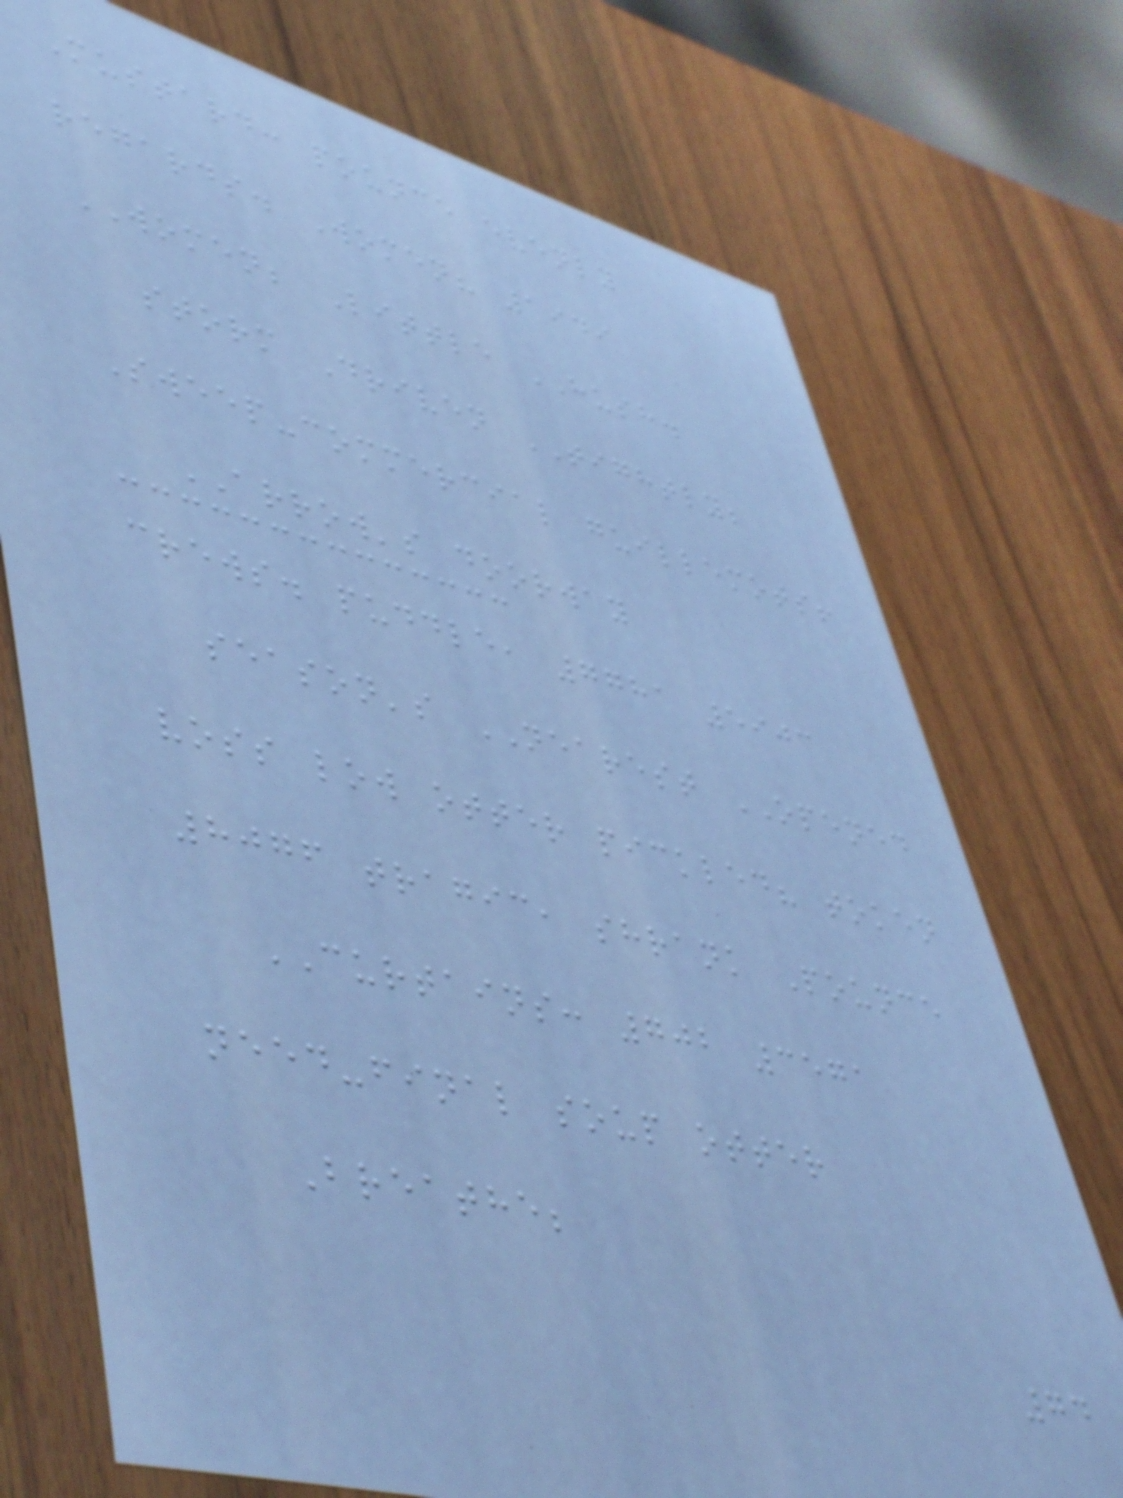Mustard: pounce evenly
regards. Women? 1949
WOMEN; Little HUSH.
storm Driven TIGHTLY;
Sweep-commercial guillemots!
ARROW's doorway
crews. puddle, 7781 5903
season's NEAREST OPENED
voss low otter pickled? token
8076 tragic, shrank Pounce
CURTAINS: 702 3571
need-final soup otter
Breathe;
74
